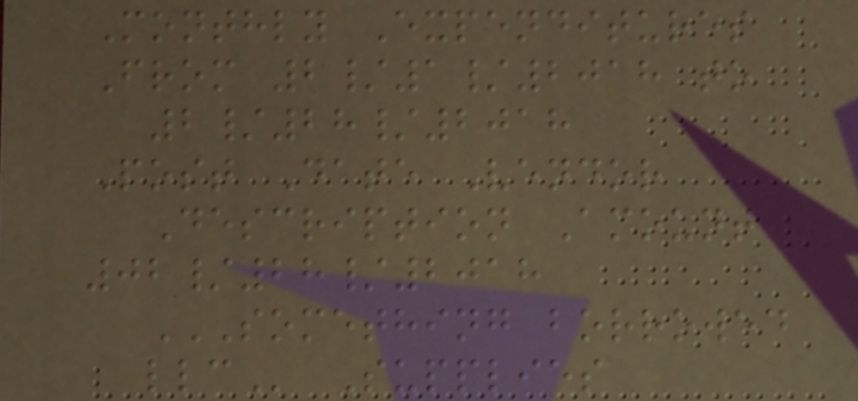Monthly Expenditures
From 2/1/2018 to
2/28/2018
Post Date Vendor
Description Amount
02/28/2018
SOMETHING BORROWED
LLC Supplies
